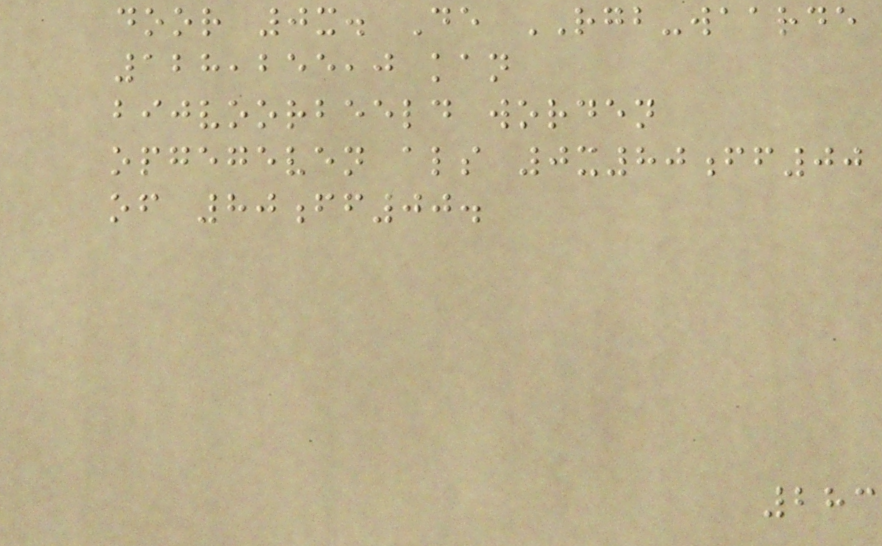door 0x. De RGB-waarde
128,255,0 kan
bijvoorbeeld worden
opgegeven als 0x80ff00
of 80ff00.
283
